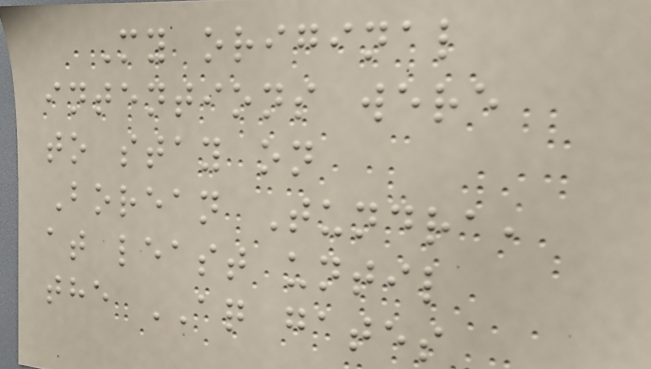My original
intentions were
to stay on
Borean Tundra,
at least until
the AQ gates
